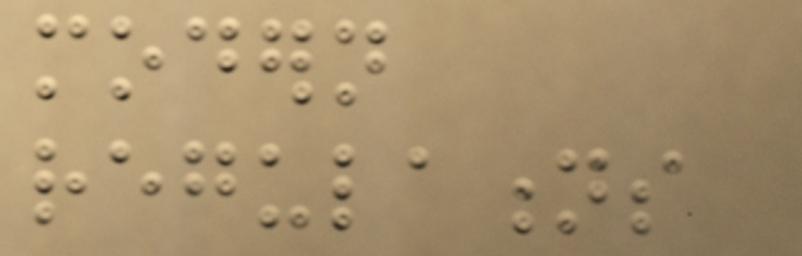modern
regulations
